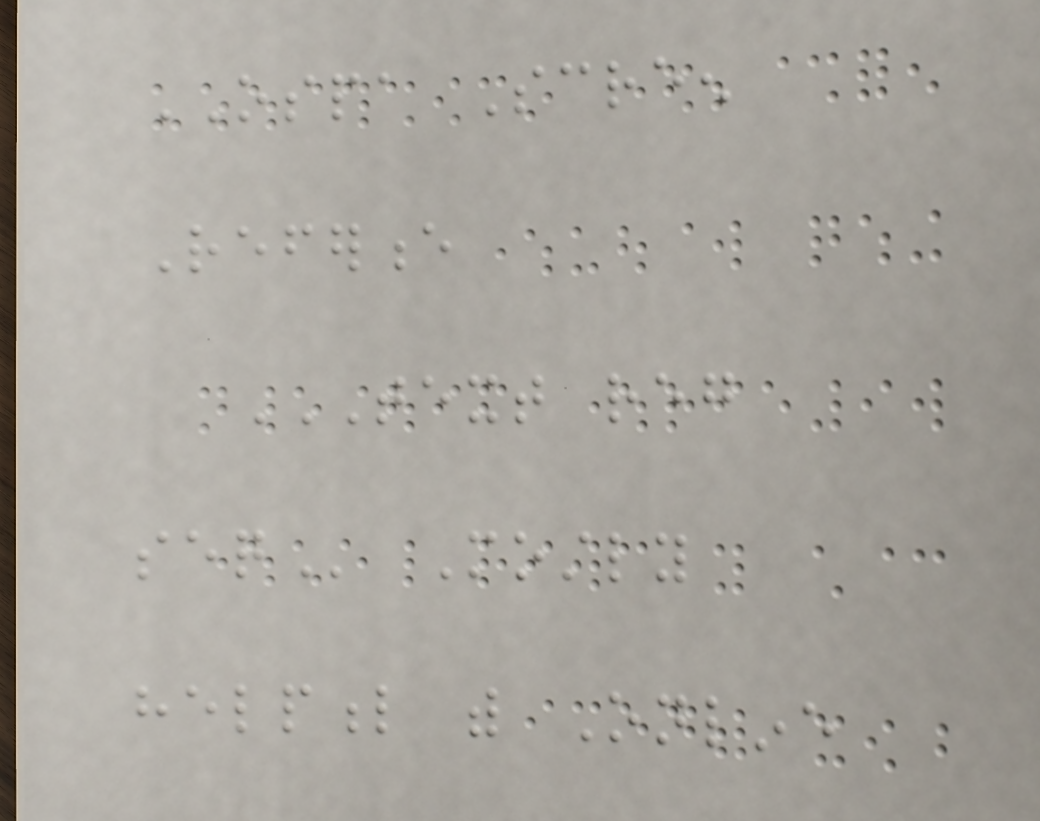OSPA Screen
Reference
TEXT REG
SEQ Mostly
helpful with Online
